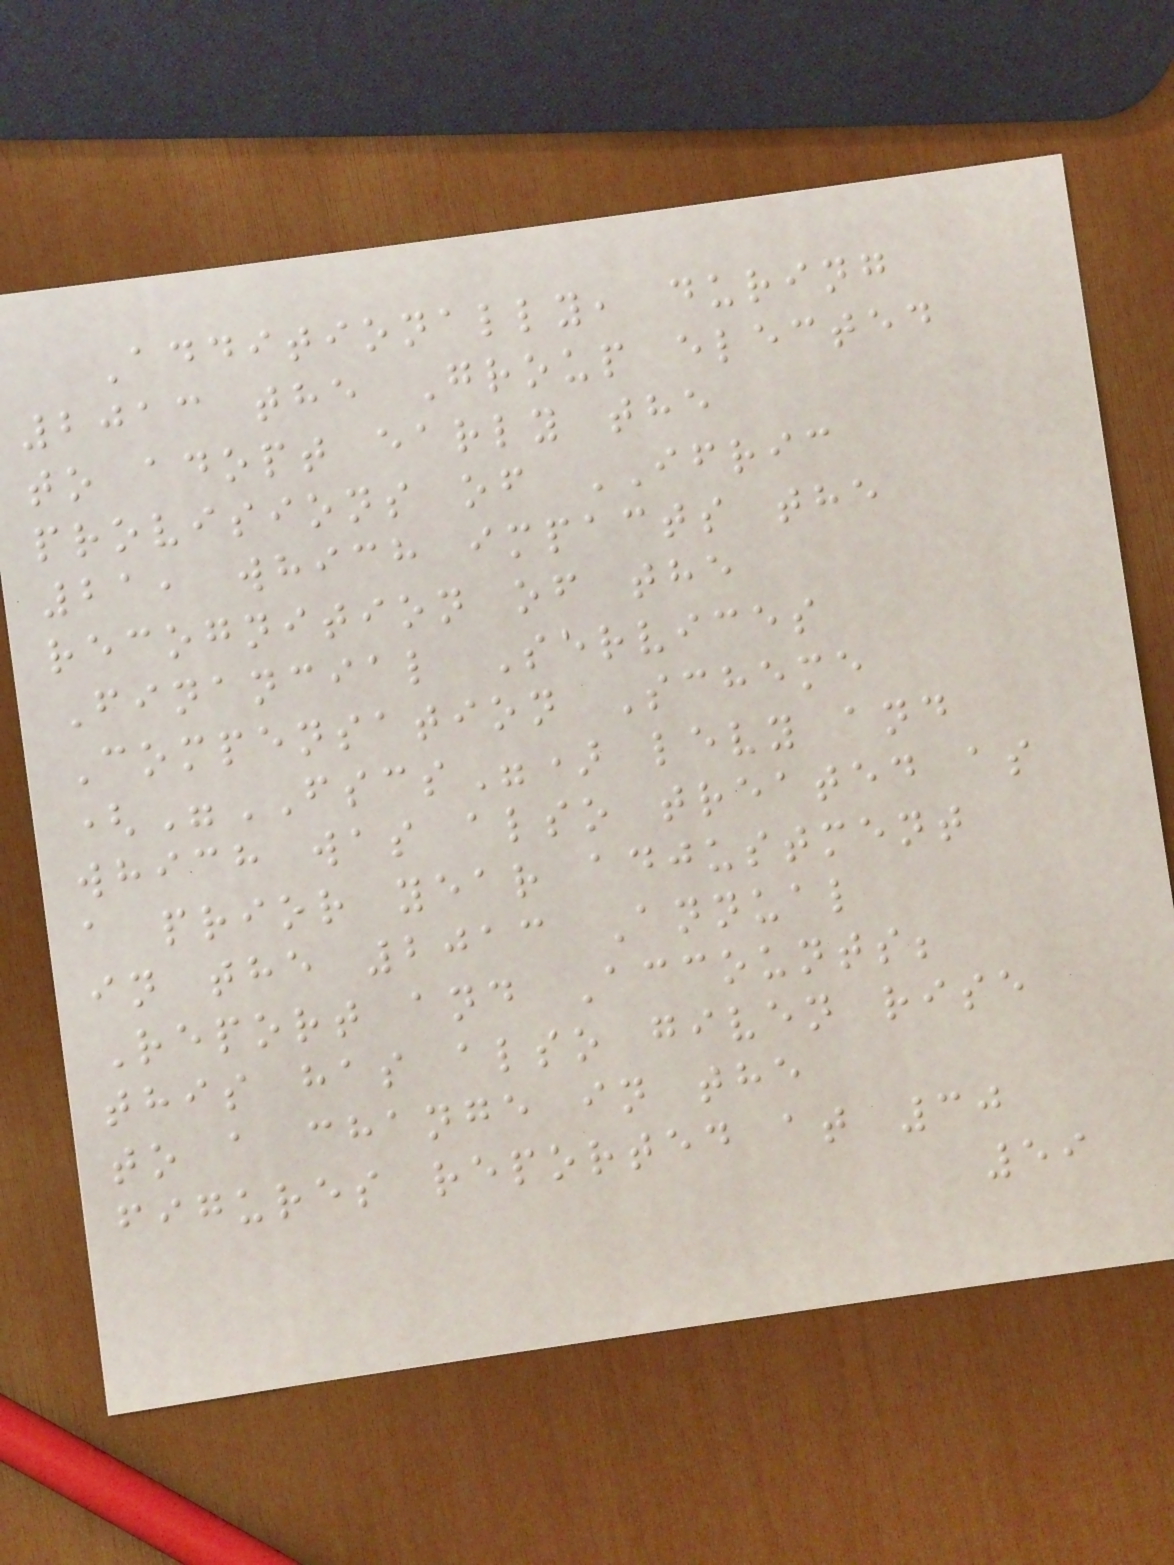Additionally, during
2013 the Group elected
to adopt early the
provisions of IFRIC
21, which impacts the
recognition of the
Financial Services
Compensation Scheme
("FSCS") levy and
which was also treated as
a prior year adjustment
in the 2013 Annual
Report and Accounts;
this has also given rise
to a change in the
figures reported at 30
59
